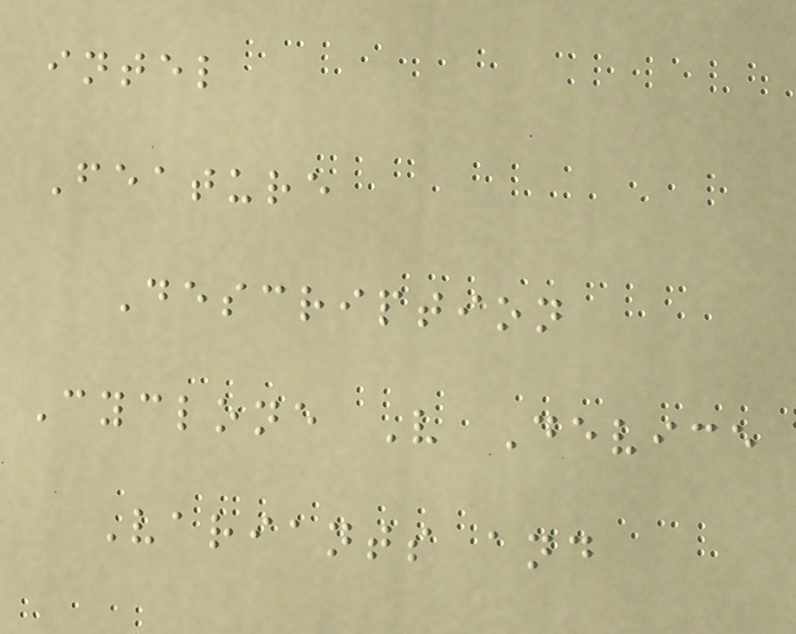intel
Feature
Description
Cyclone V Device
Variants and
